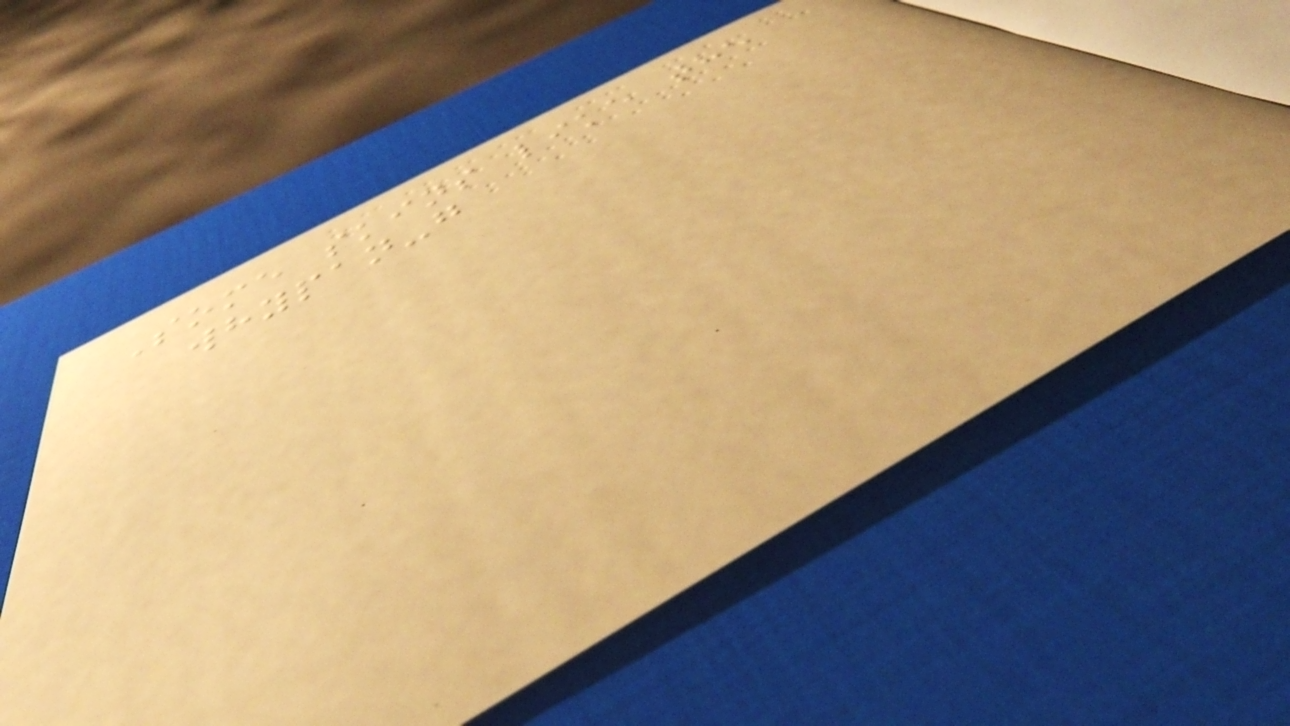Some skins like the
whypan-g
